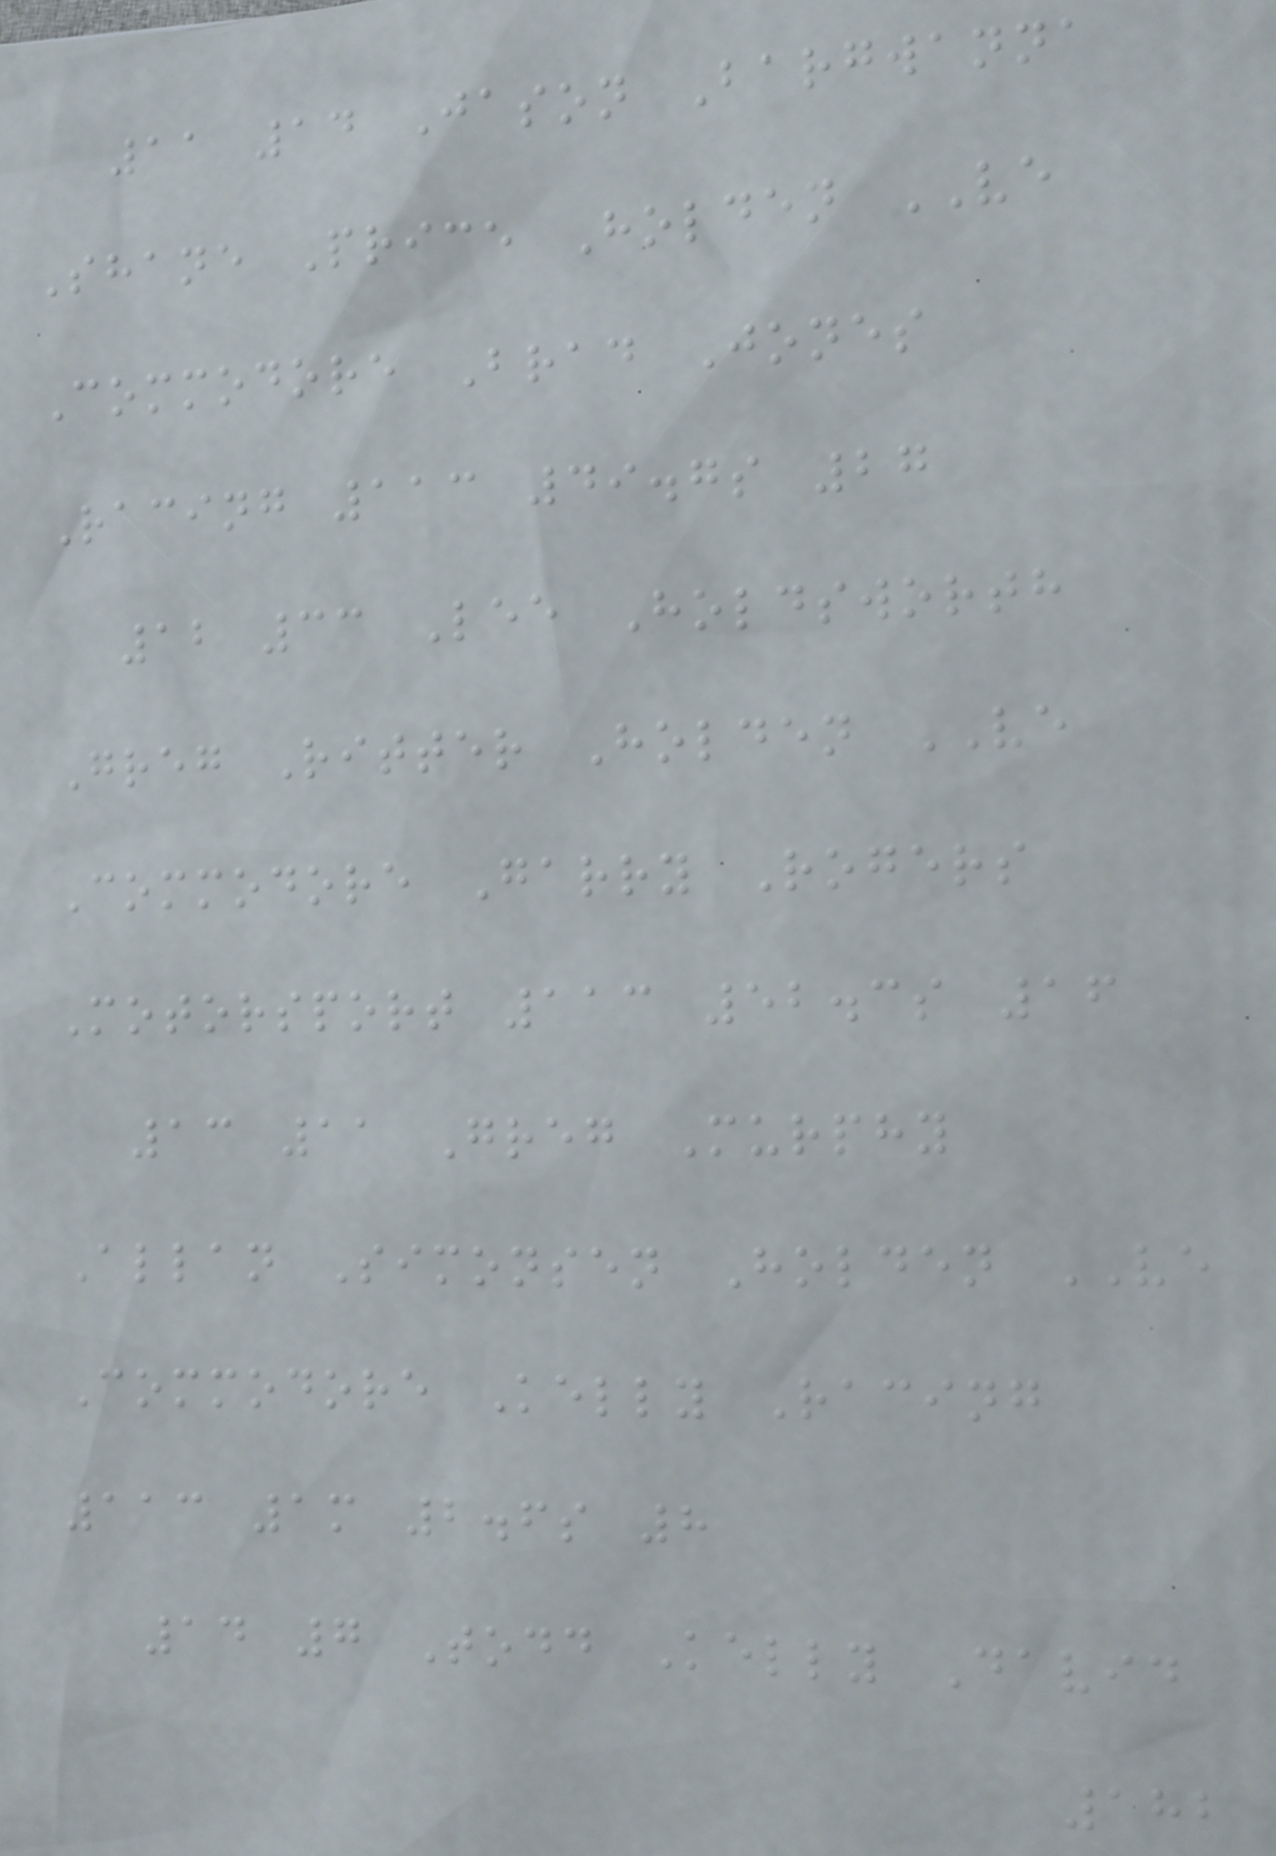11 14 Jason Bargwanna
Shane Price Holden VE
Commodore Brad Jones
Racing 113 49.7s 27
12 33 Lee Holdsworth
Greg Ritter Holden VE
Commodore Garry Rogers
Motorsport 113 52.3s 16
13 11 Greg Murphy
Allan Simonsen Holden VE
Commodore Kelly Racing
113 1m 2.6s 8
14 7 Todd Kelly David
182
